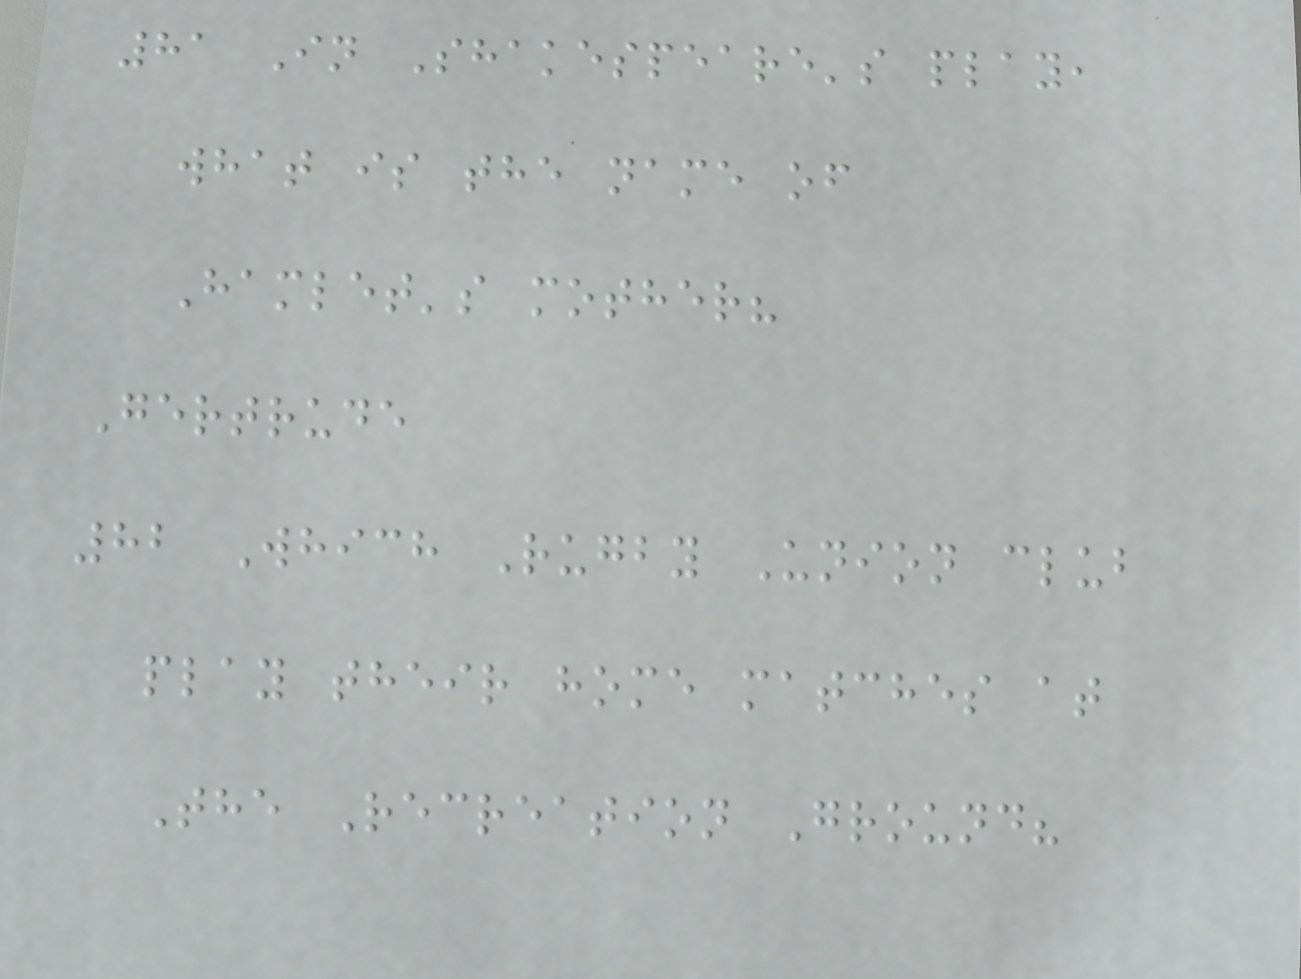81 In Shakespeare's play,
what is the name of
Hamlet's mother?
Gertrude
82 Which Rugby Union club
play their home matches at
The Recreation Ground?
